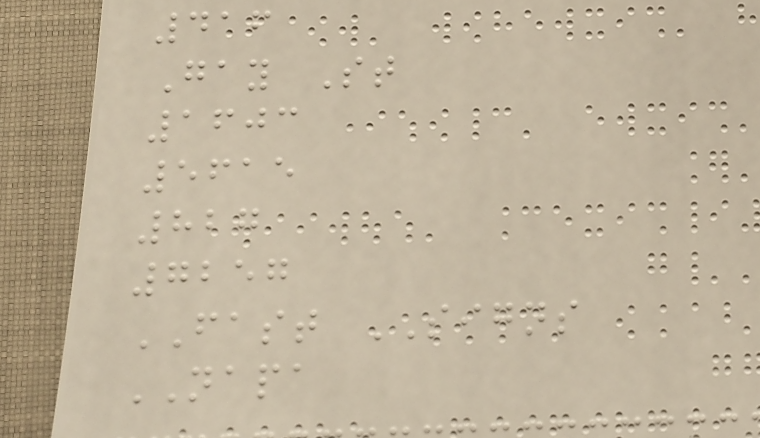416
Gay St
1603
5615
827
7257
FAST SIGNS
NAPA
